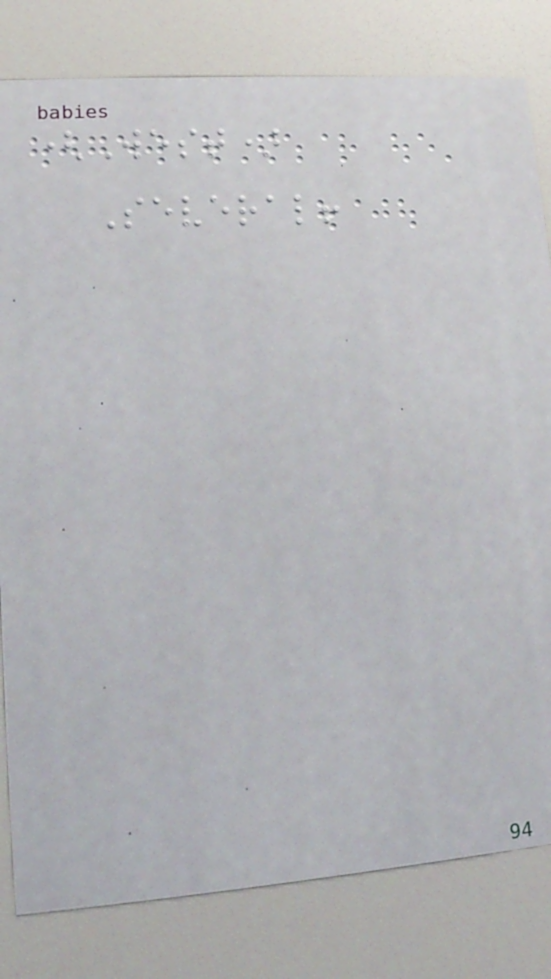(West)
Several!
